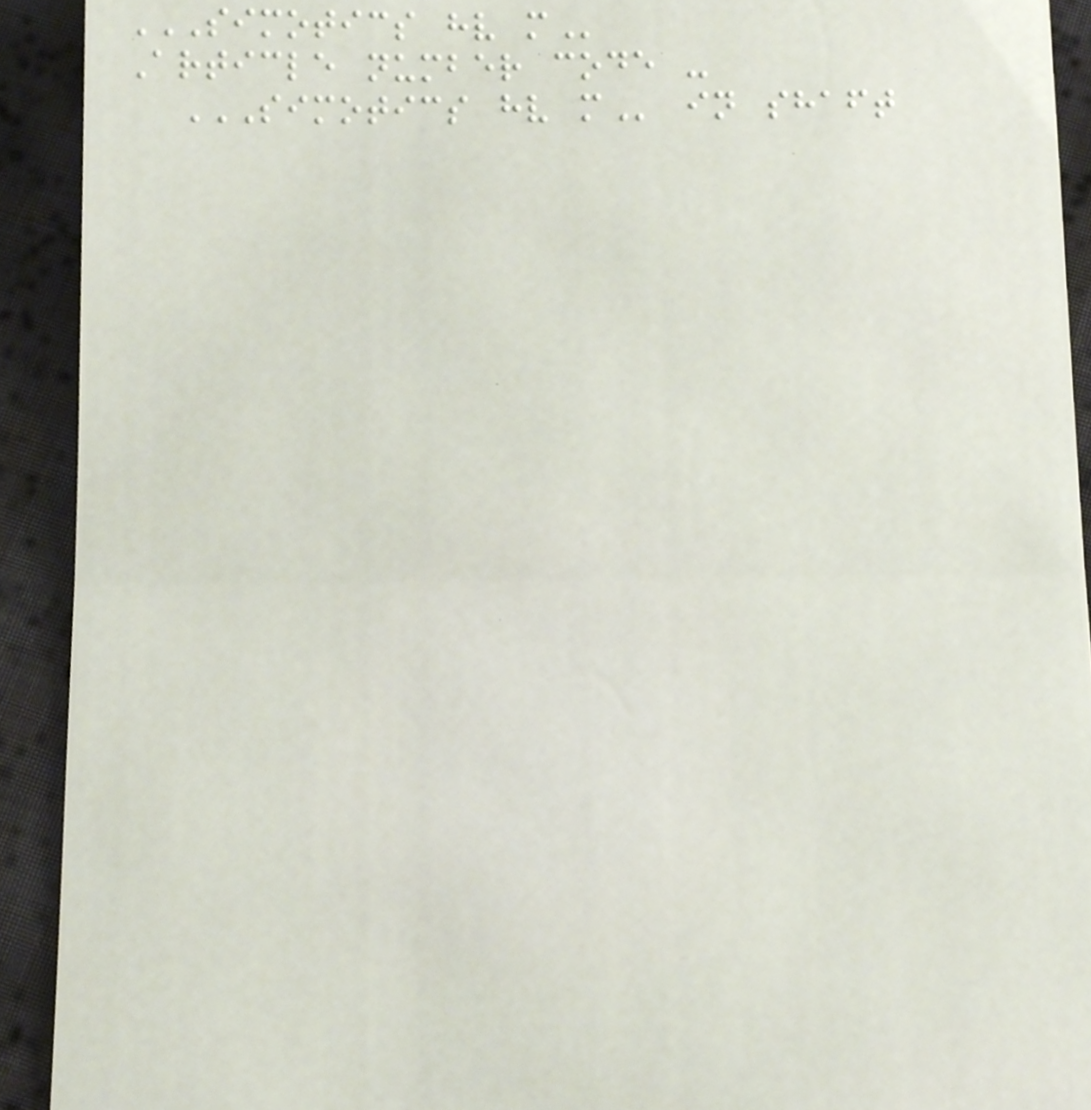SIMOTICS HV M
Article number code -
SIMOTICS HV M in shaft
